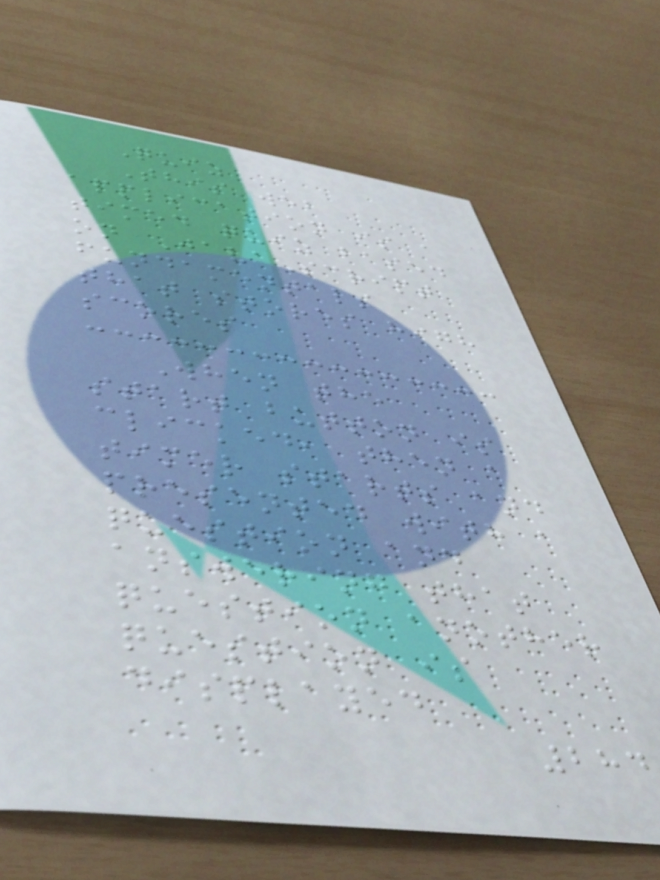Quiz
This web
application is a
timed quiz based
on JavaScript
fundamentals
that stores high
scores
When the
start button is
clicked, then a
timer starts and
presented with a
question and
answering that
question another
question is
displayed
284
